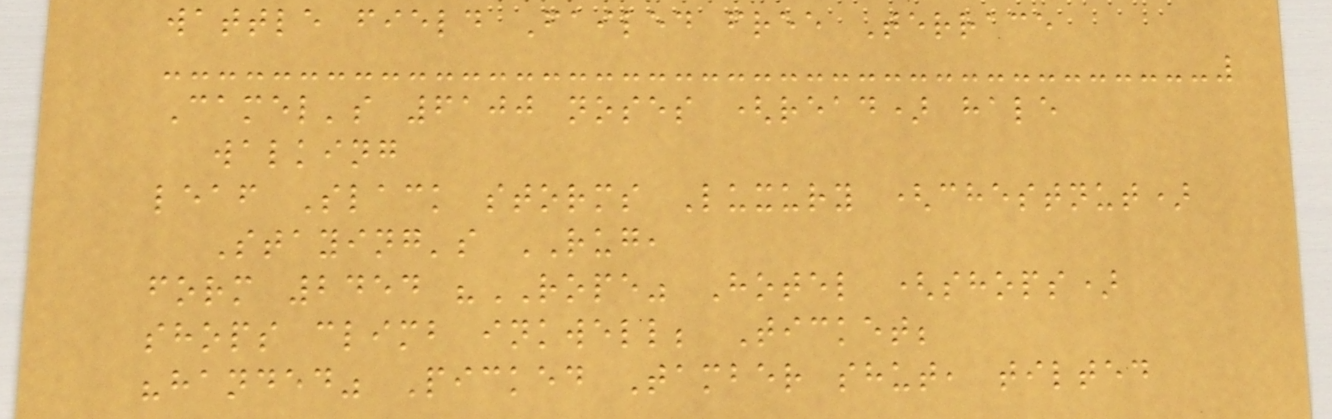wattle field Failed free Terrace
Camel's 6100 noses (read) hale
walking
leaf Slack storms Luxury (chestnut)
Staying's RUG,
form 2454 "ROPE" Hotel (shops)
shops climb inkwell; Ticket;
"handed" Picked Tamber shut, tilted
